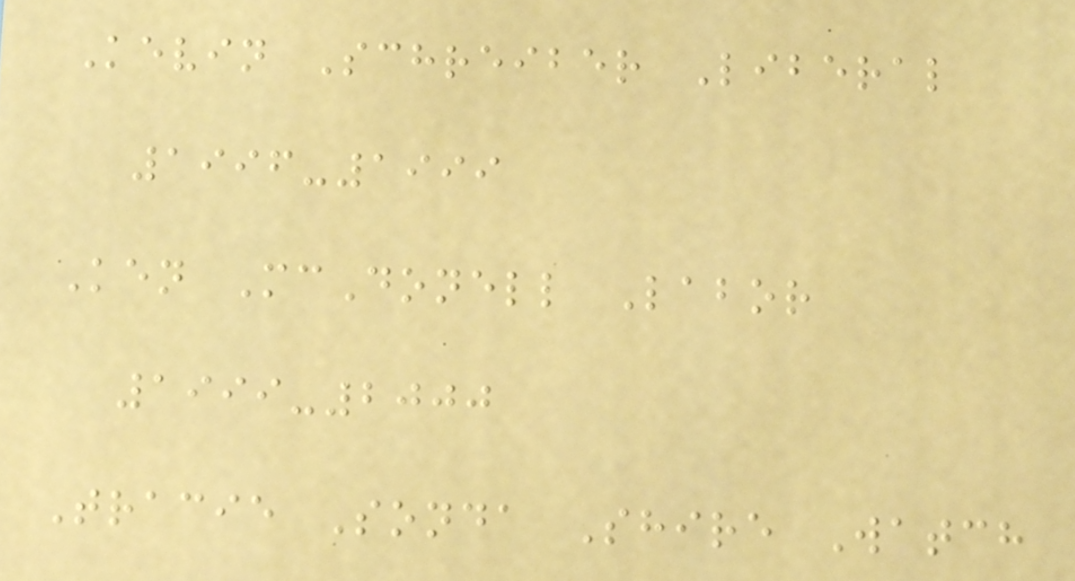Kevin Schreiber Liberal
1996-1999
Ken McDonell Labor
1999-2000
Tracie Sonda Shire Watch
